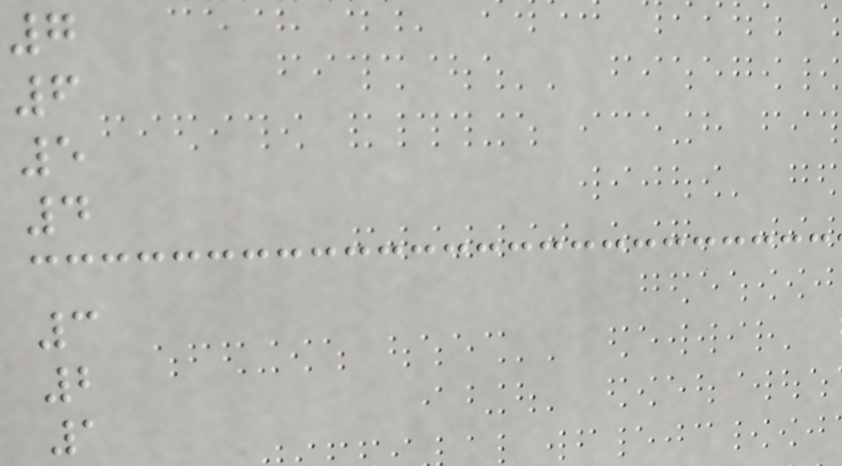7
6
5
4
3
2
1
